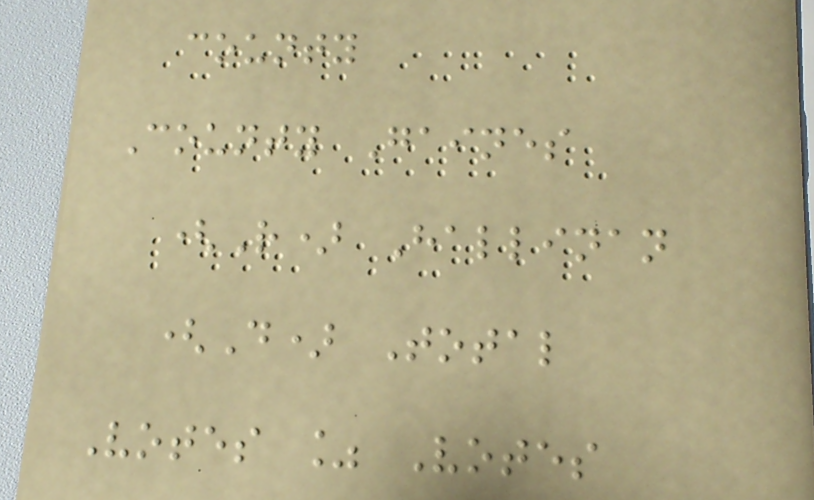county
County Gaines
(R) Hallinan
(D) Total
Votes % Votes
